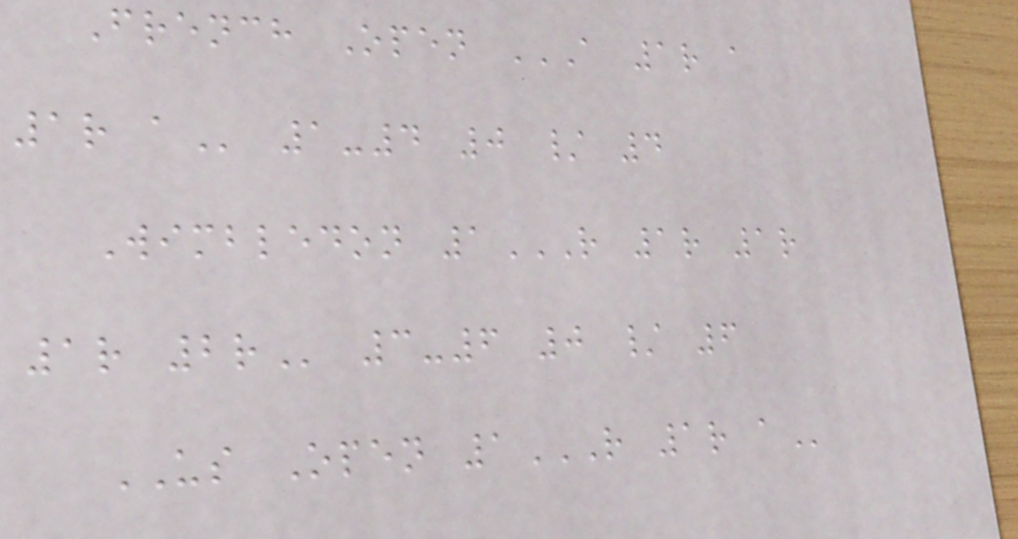French Open A 1R A
1R A 1-4 0 / 4
Wimbledon 1R 1R 1R
1R 2R 3-6 0 / 6
US Open 1R 1R A
